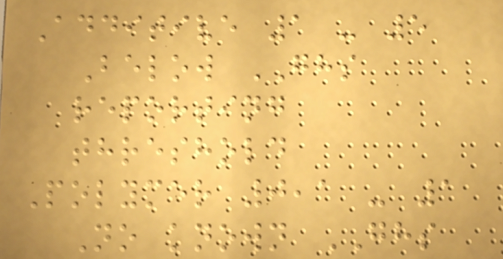Additive 1 - 5
Below GHS
reporting
threshold
Polymer 0,1 - 1
No known GHS
